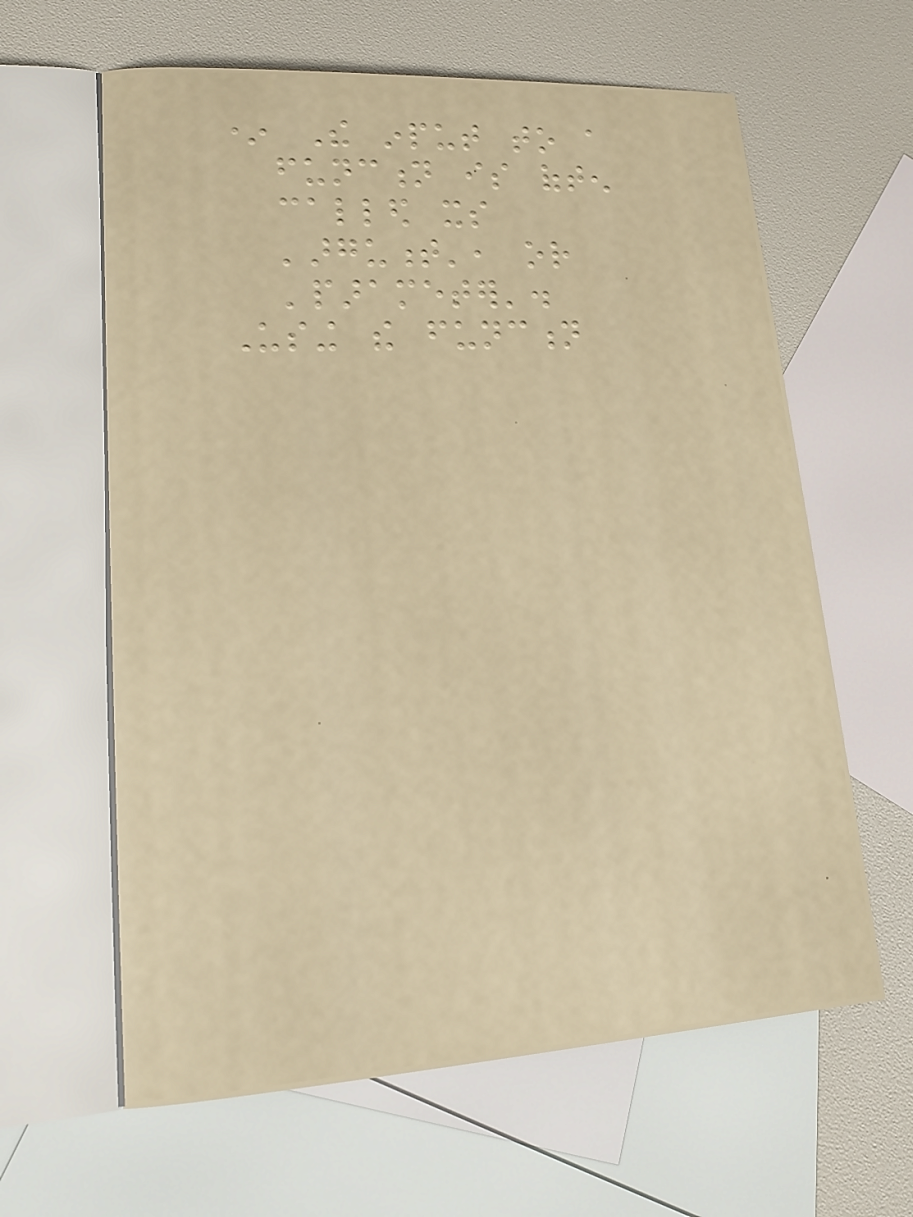* The input to a
function is often
called its
'argument', or
'parameter'.
Using the function
